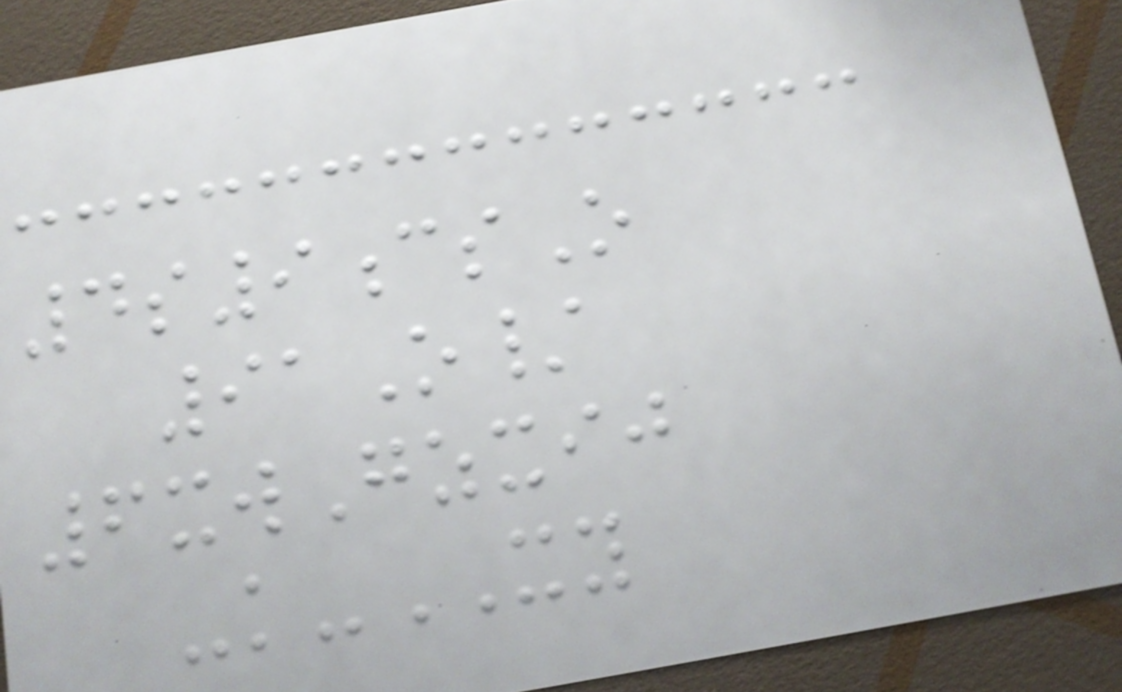4s9csO
91O/
6xwGzxij
-k-XY
